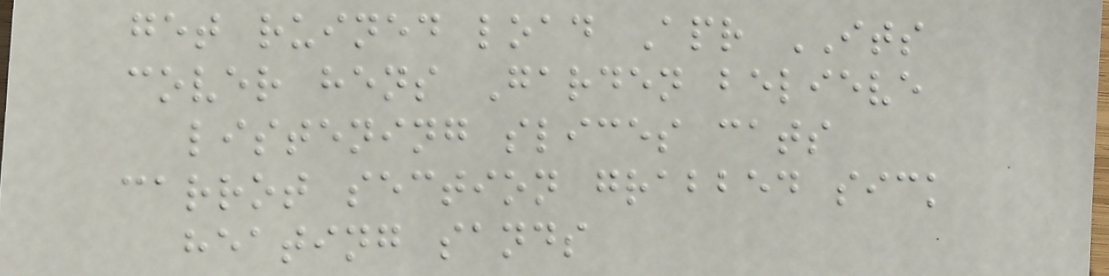get ruined load Apr ITS
cover hens Garden believe
listening slices cats
carrot section grabbed sick
heating sands
